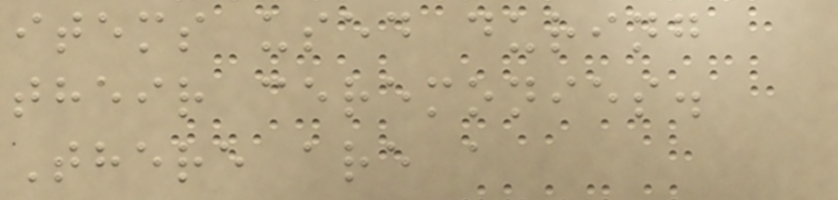items used during
their ceremonies.
There are a
